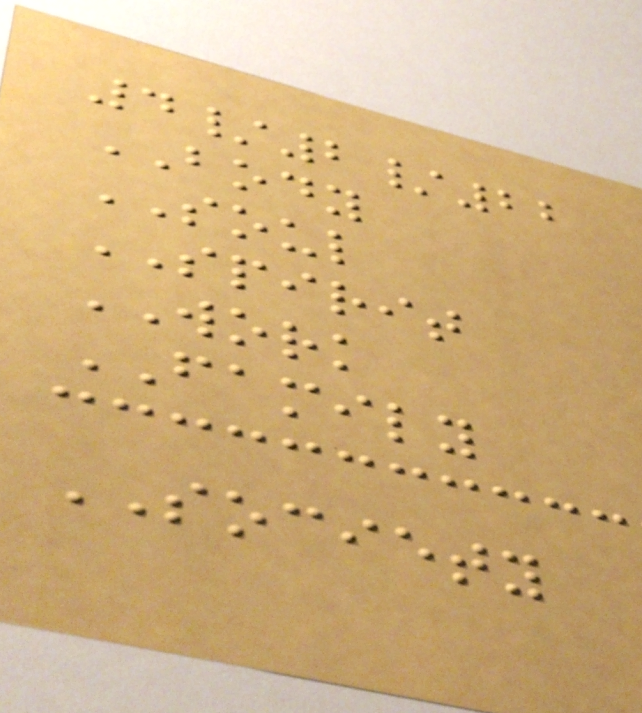4/2/22
BODY
SOUL
SPIRIT
WORK
FAMILY
SOCIETY
